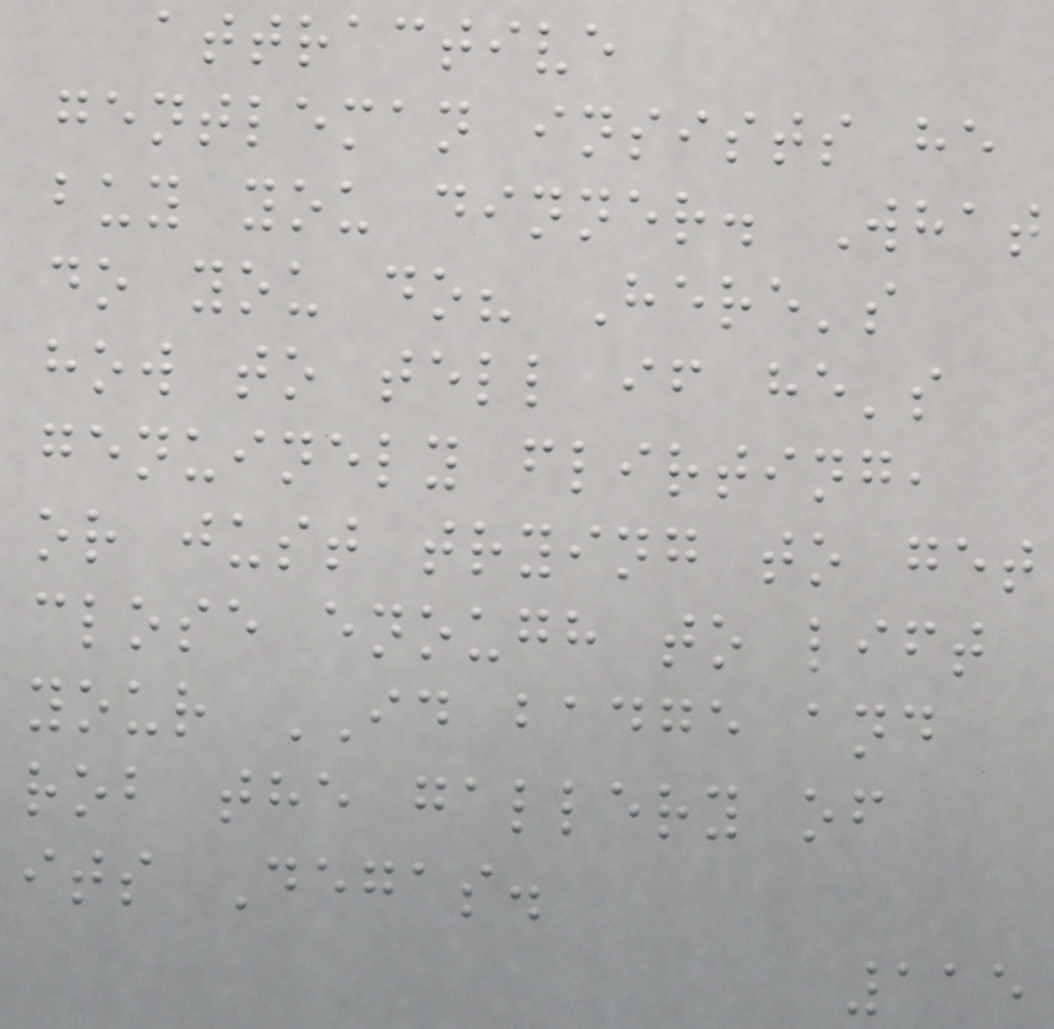attractive
gentleman insists he
buy you dinner. What
do you do? Here's
how to tell if he's
genuinely flirting,
or just trying to get
close enough to lift
your ID badge and
rob the gallery of
its Degas.
115
